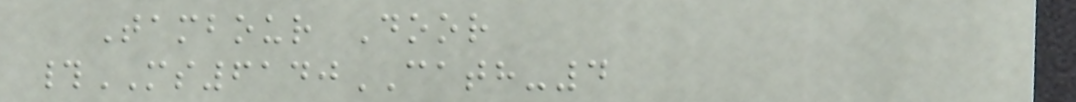Tambour Door
#MS6140CATH-4
